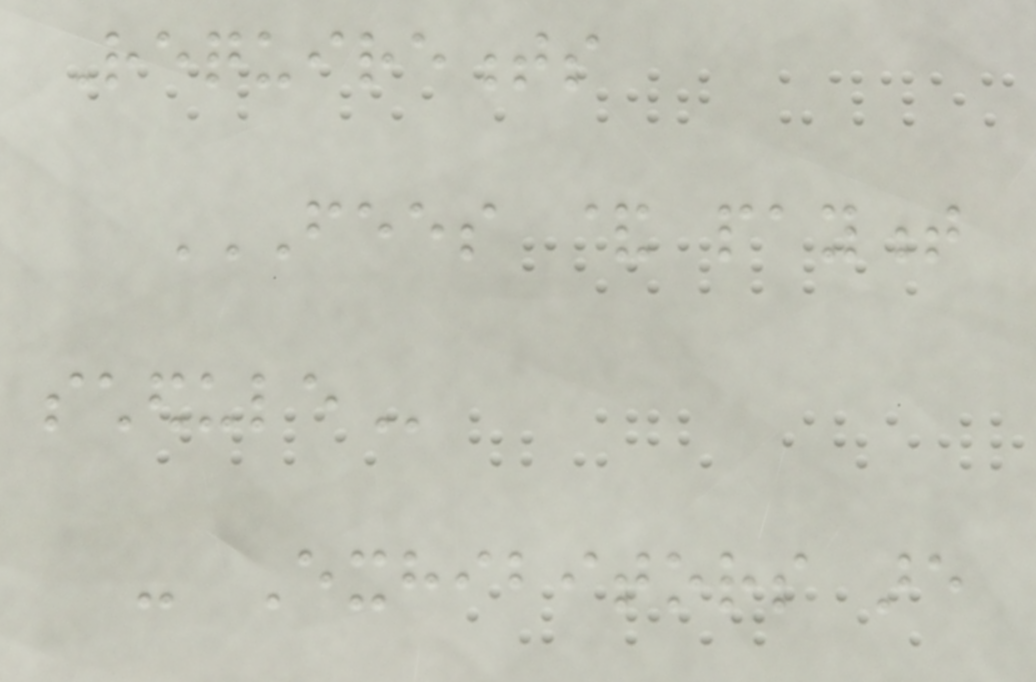Requirements
FEES & PAYMENT
SCHEDULE
- Exhibitors are
